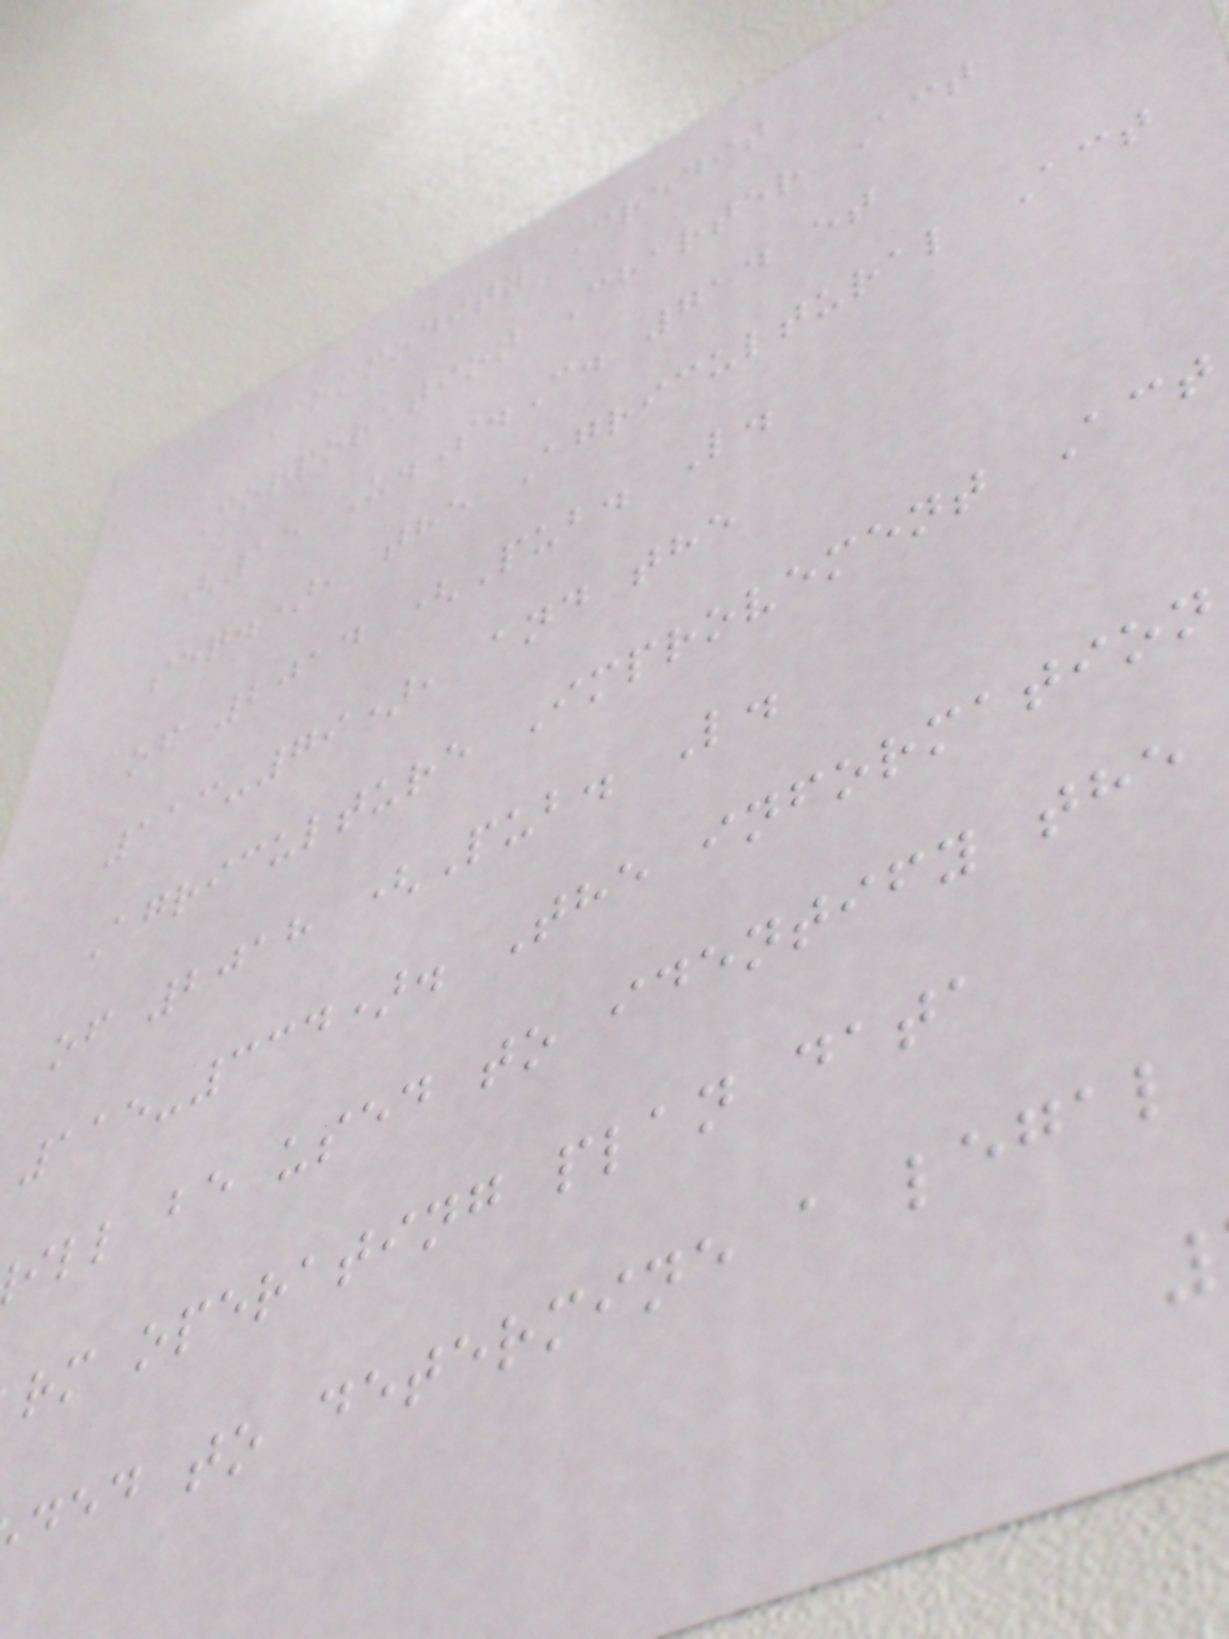Commodity Credit
Corporation Charter Act
(15 U.S.C. 714 et
seq.), the Agricultural Act
of 2014 (Pub. L.
113-79), and the
Agriculture Improvement Act
of 2018 (Pub. L.
115-334). The information
ill be used to identify the
rm operating plan data
ded to determine a legal
